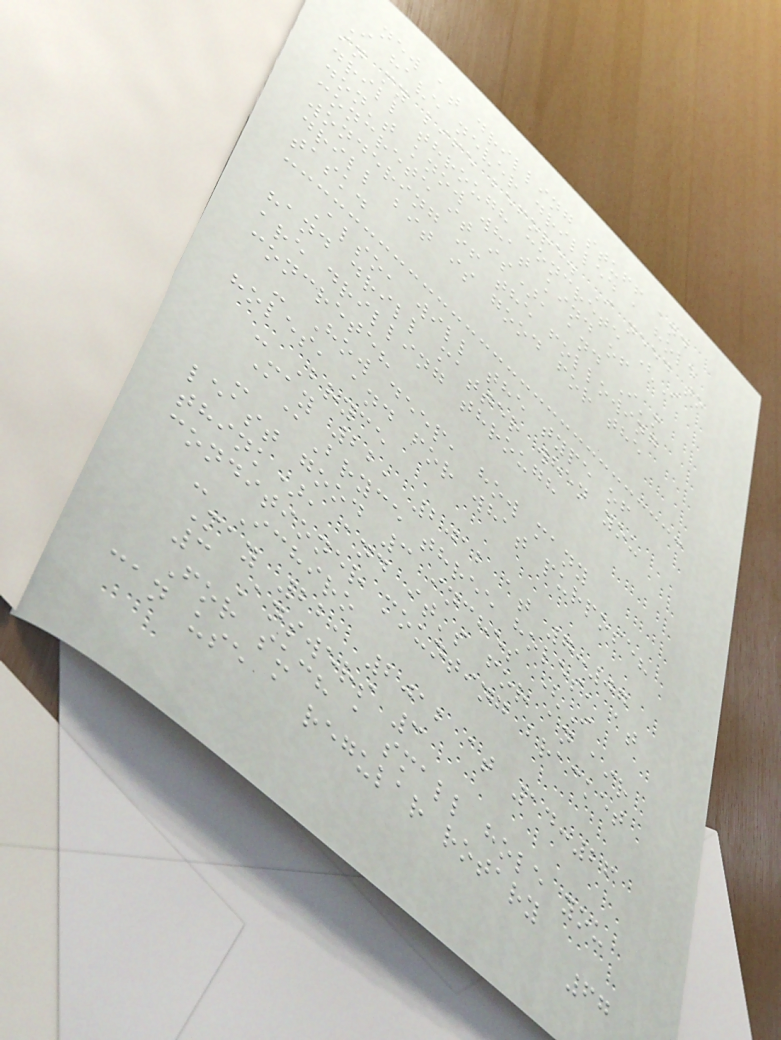new at drilling stuff and
I have never drilled a hole
in my life before. I need to
drill through concrete (I
don't know what kind of
concrete it is), and I'm
wondering if the following
drill bit is good for the
task.
Also, will the type of
hand drill matter when you
are drilling through
concrete?
- How deep, how many
holes, and for what purpose?
- Bryce
May 22, 2012 at 7:07
- @Bryce three holes, at
least good 3 inches (I
think), and it's for an air
conditioner mounting bracket
- Ichiro
May 22, 2012 at 14:26
3 Answers 3
For such a small hole you
can use a regular rotary
67
